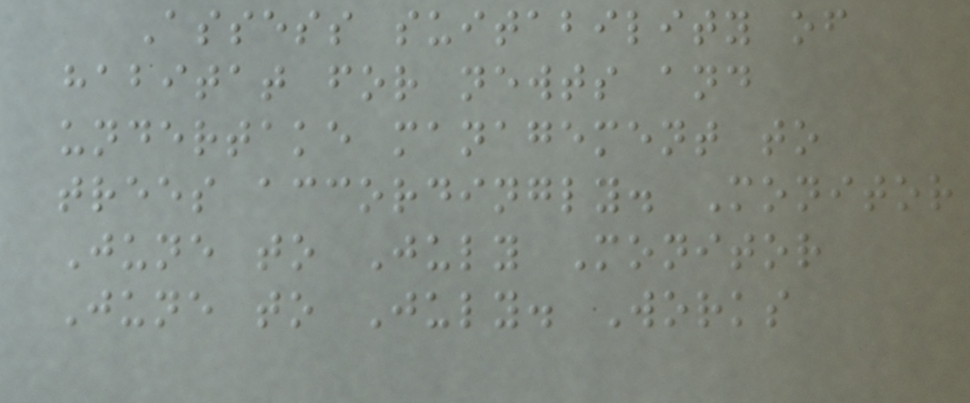Assess suitability of
habitat for newts and
undertake management to
trees accordingly. Monitor
June to July Monitor
June to July. Works
